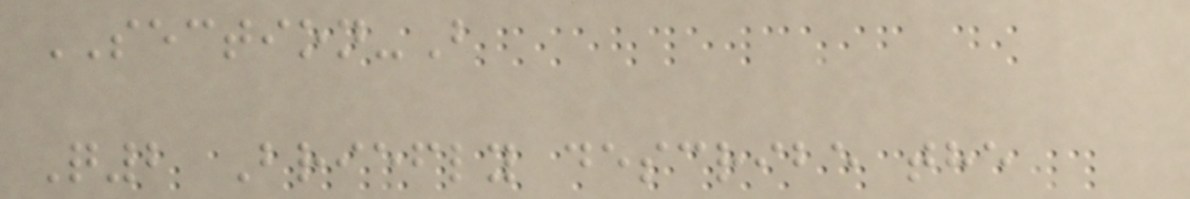SECTION-B
Q2 Briefly describe the
